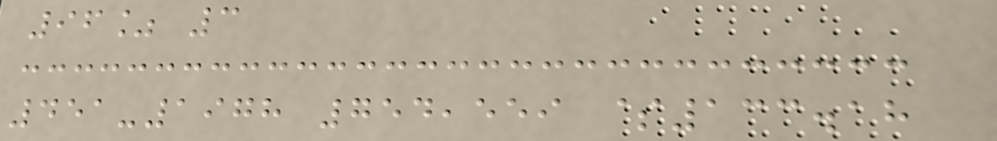96% 3
451-1978 754,559 $133.18
